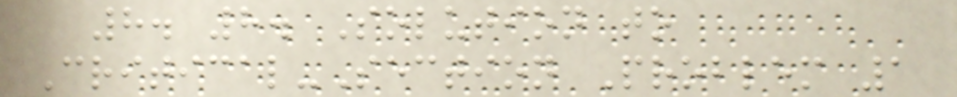8. 8. Solution to
Critical-Section Problem 1
